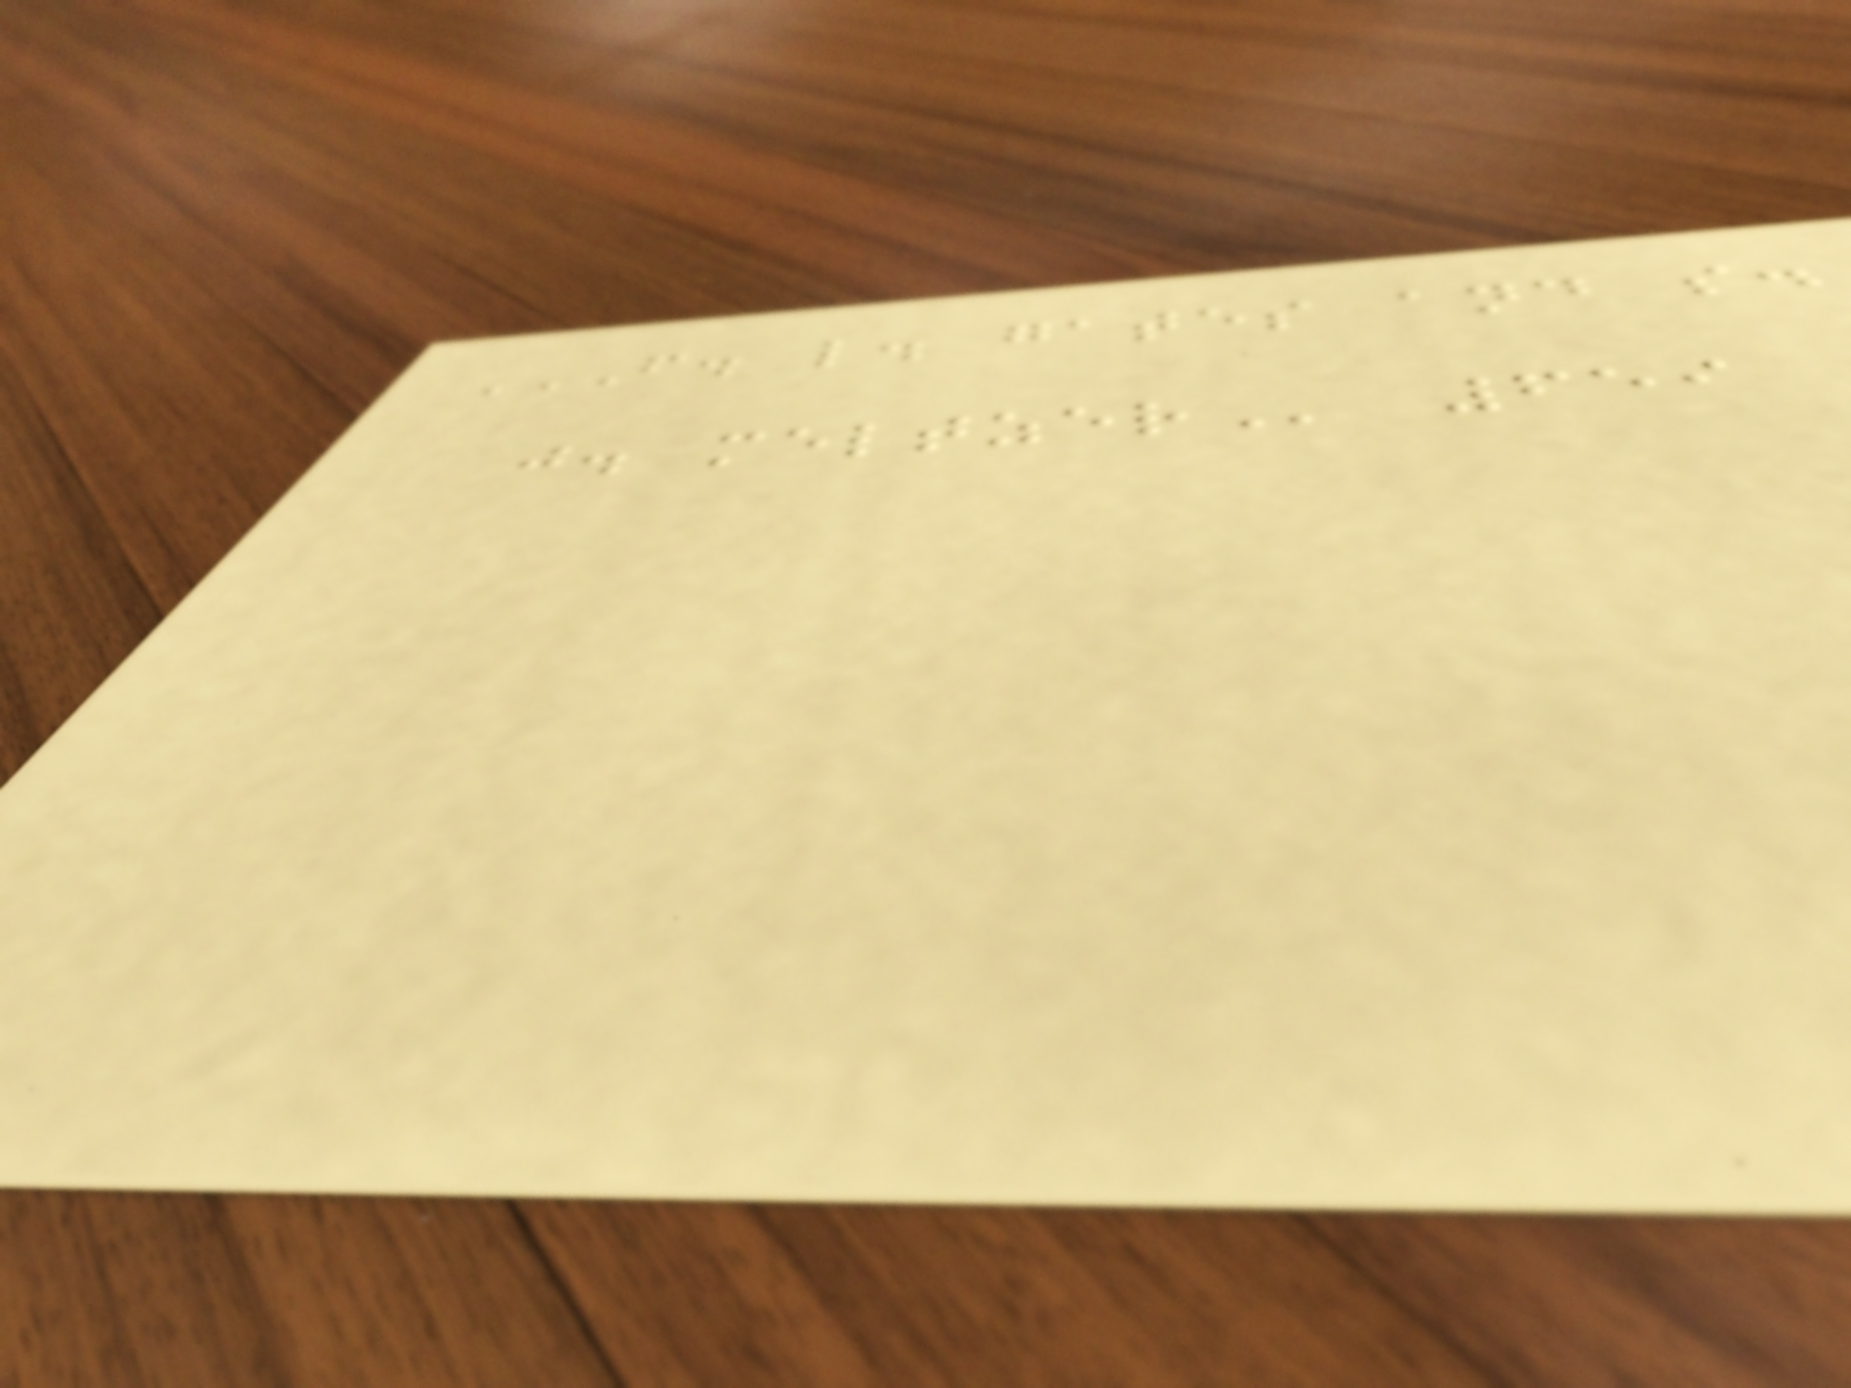F. L. GATES AND S.
J. MELTZER 659
